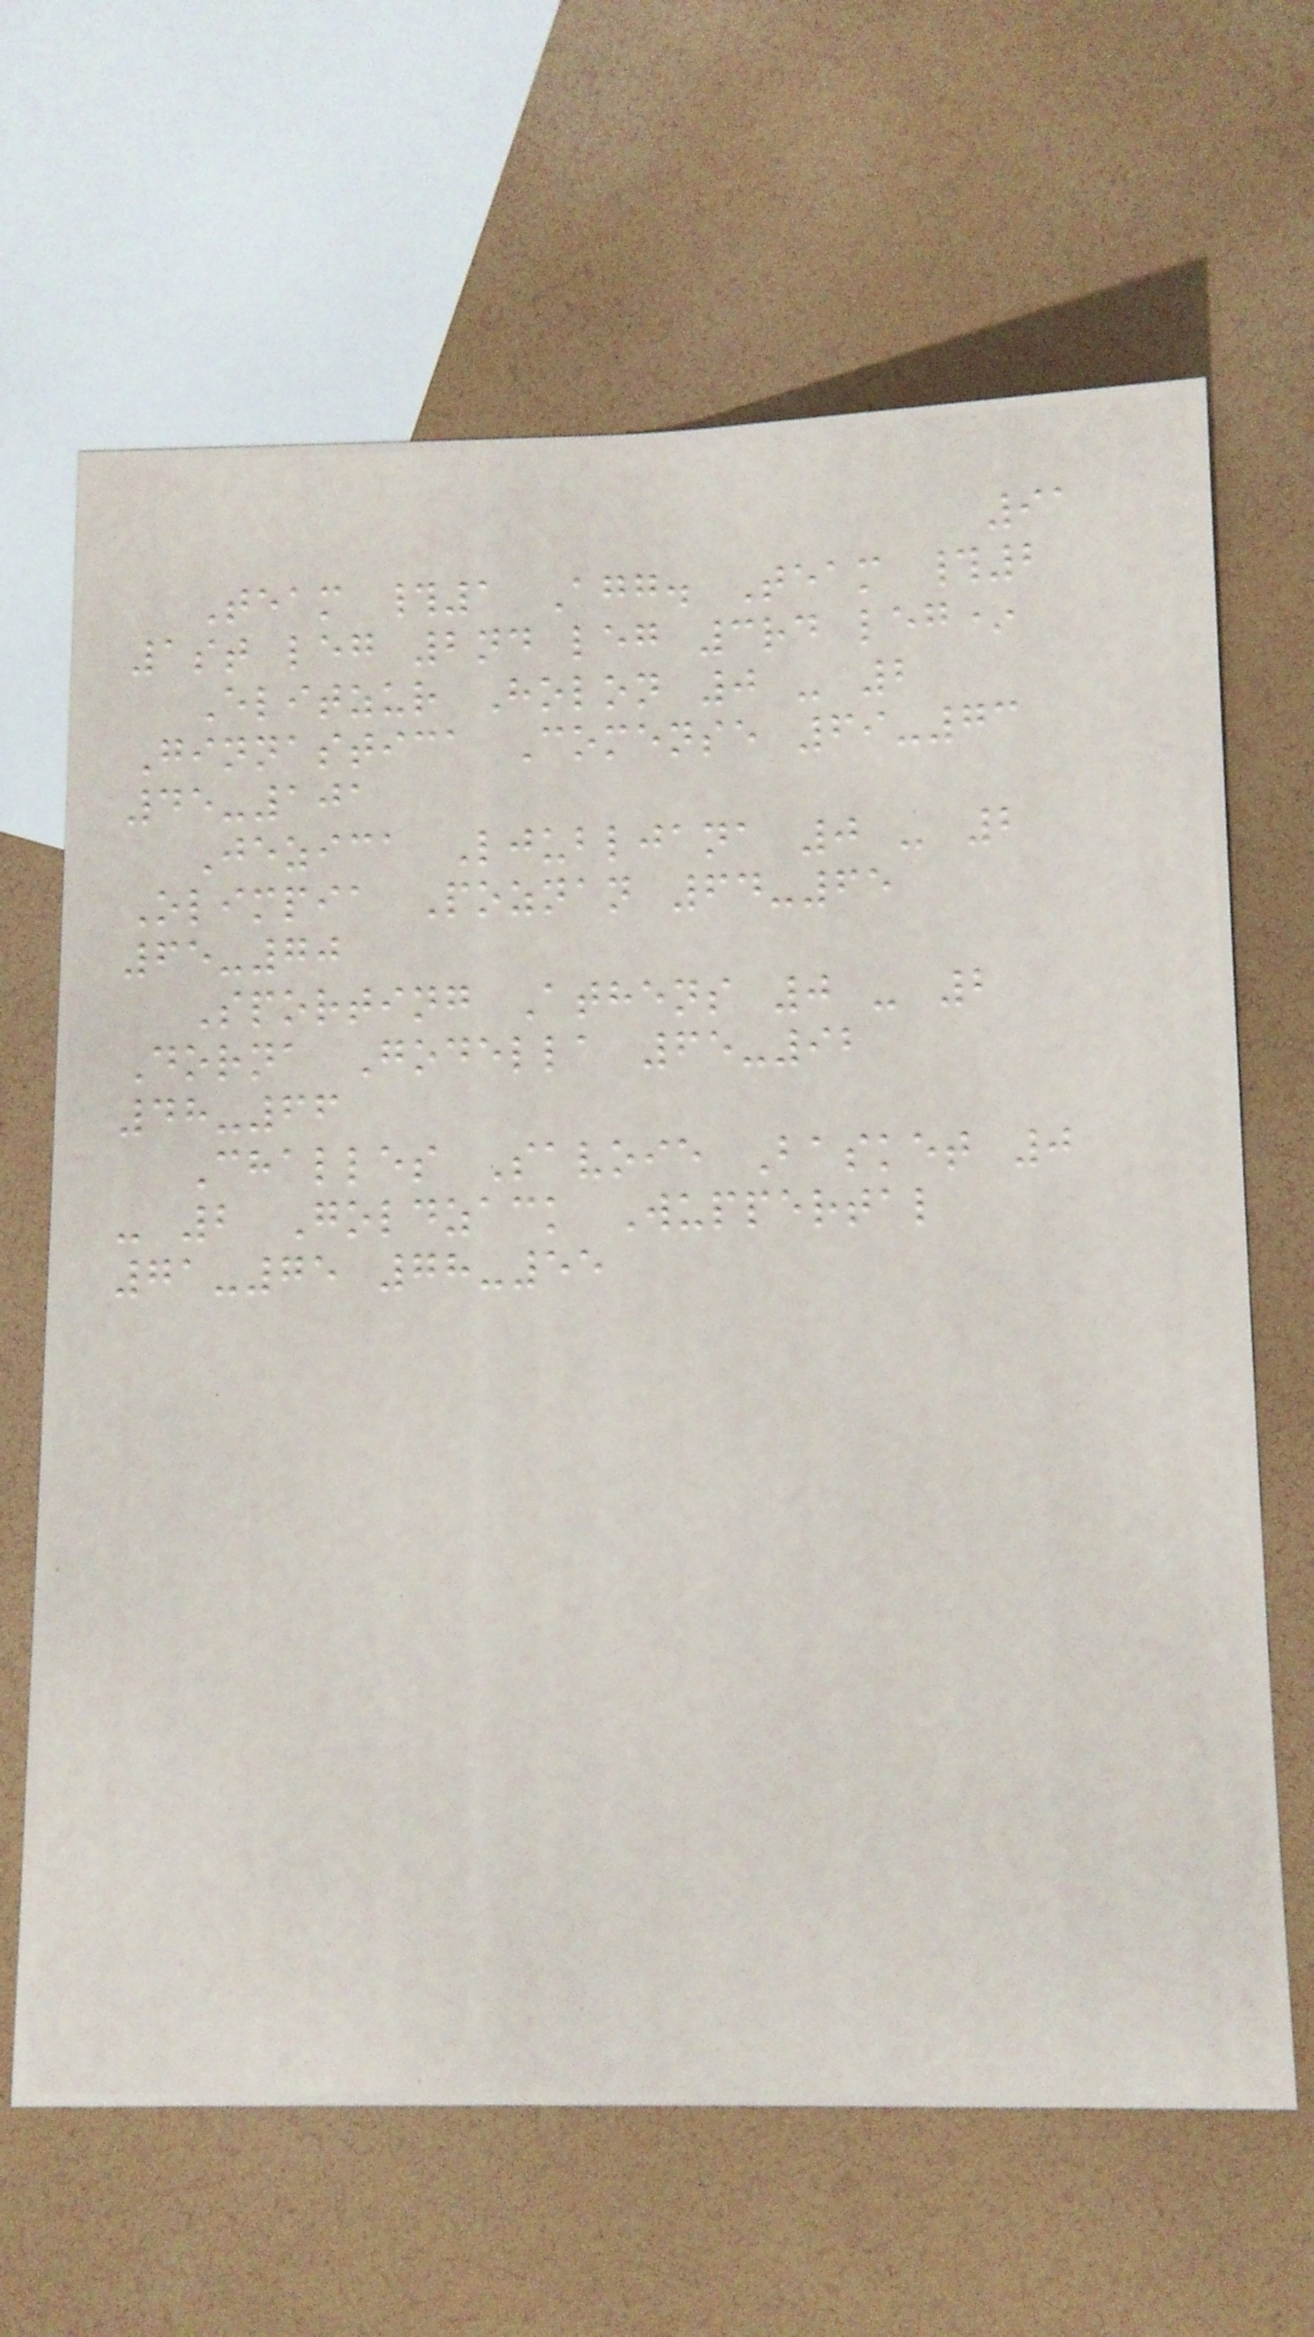91
Team #1 Agg. Team #2
1st leg 2nd leg 3rd leg*
Elitzur Holon 0 - 2
Ginnastica Comense 69-73
45-101
Jezica Ljubljana 0 - 2
Olimpia Poznan 64-65
65-70
Sporting Athens 0 - 2
Dorna Godella 65-92
48-66
Challes Savoie Basket 0
- 2 Goldzack Wuppertal
71-75 78-55
